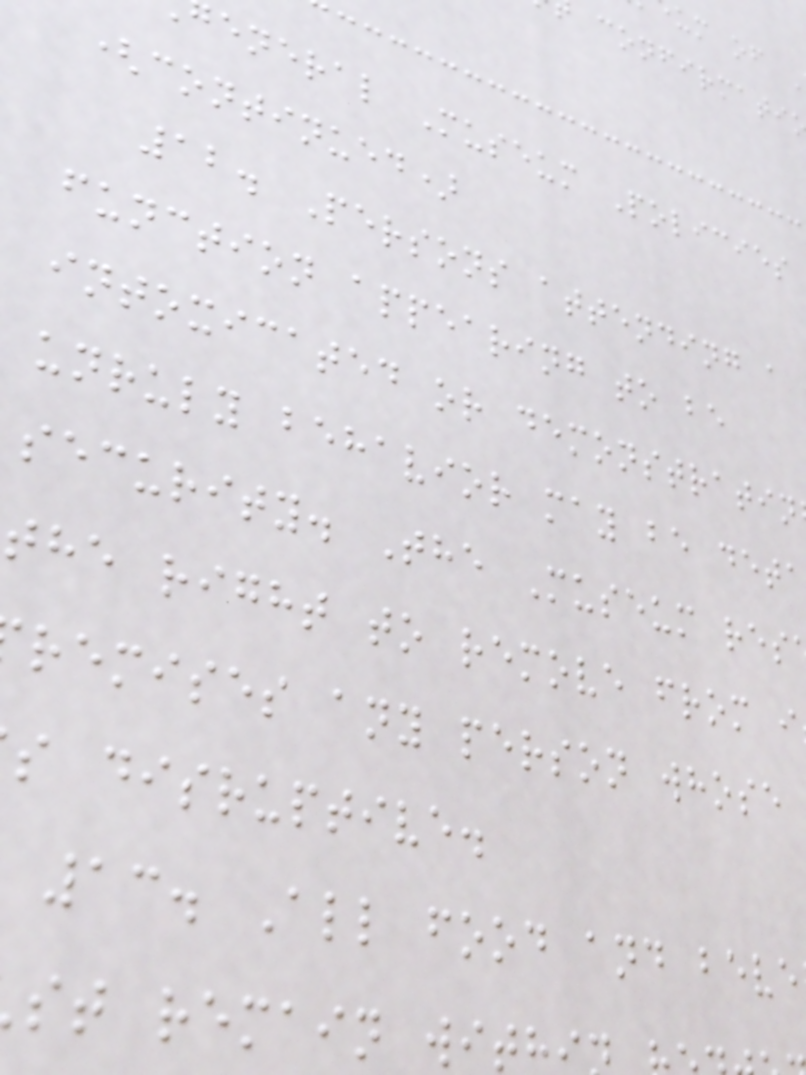eneral Museum Policies
(continued)
12. Persons attending a
function appearing to be
intoxicated or demonstratin
unruly behavior may be deta
security. The Museum res
the right to remove from i
remises any person whose
s disruptive.
13. All food and beve
st remain with
